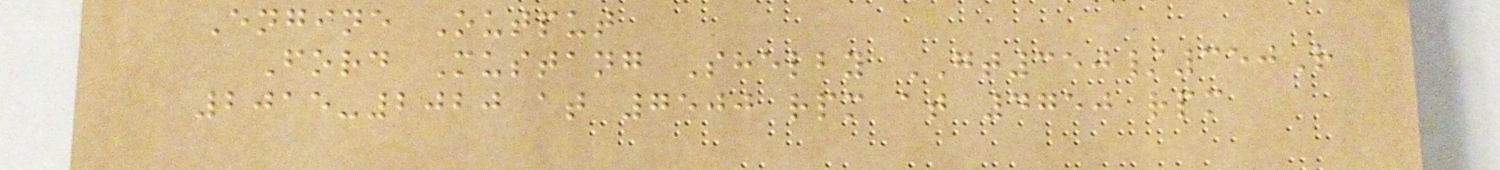Engine Output
Ford Mustang Shelby GT350/350R
2015-2020 at 7500 rpm at 4750 rpm
